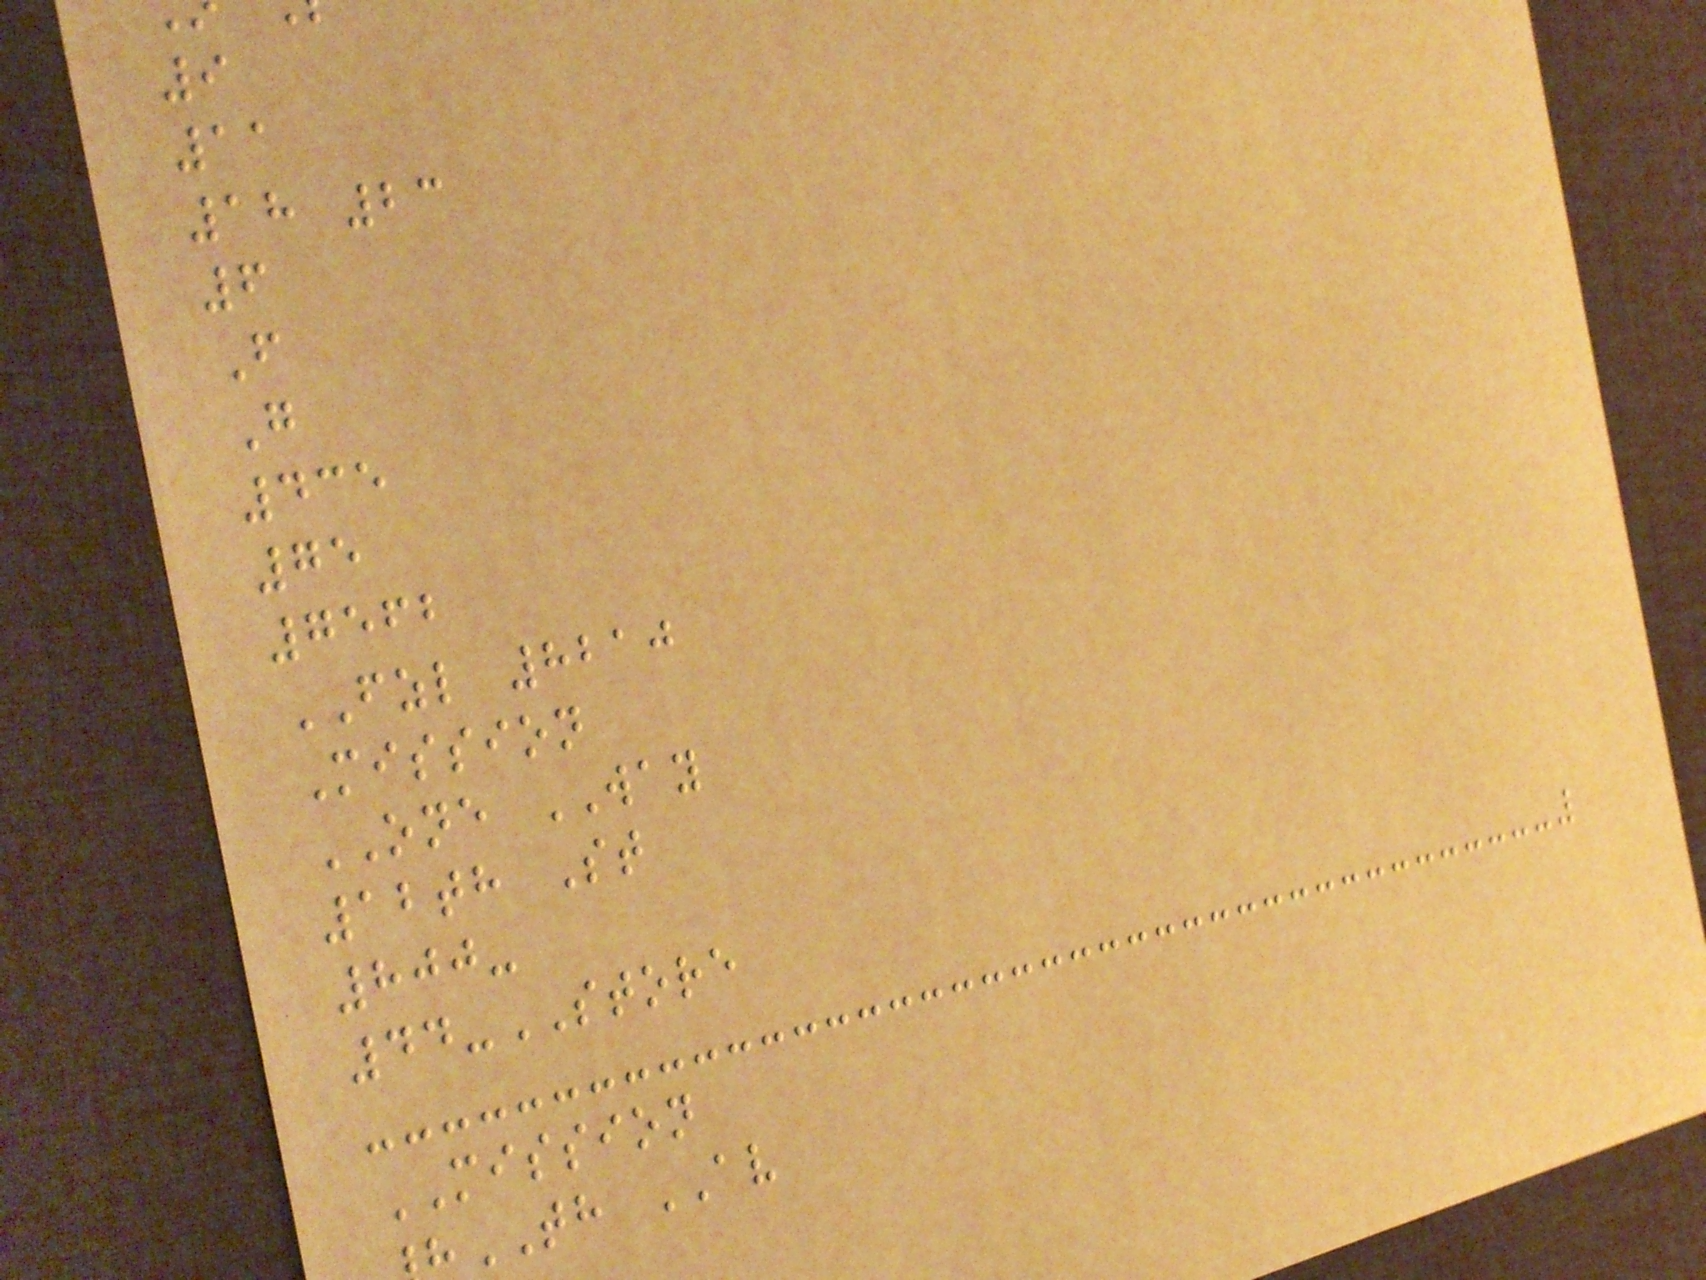9
11
18 23
6
F
G
435
75
7562
FZL 8210
Mission
ONE WAY
12th St
800-
44-STORE
MISSION
TH AV
